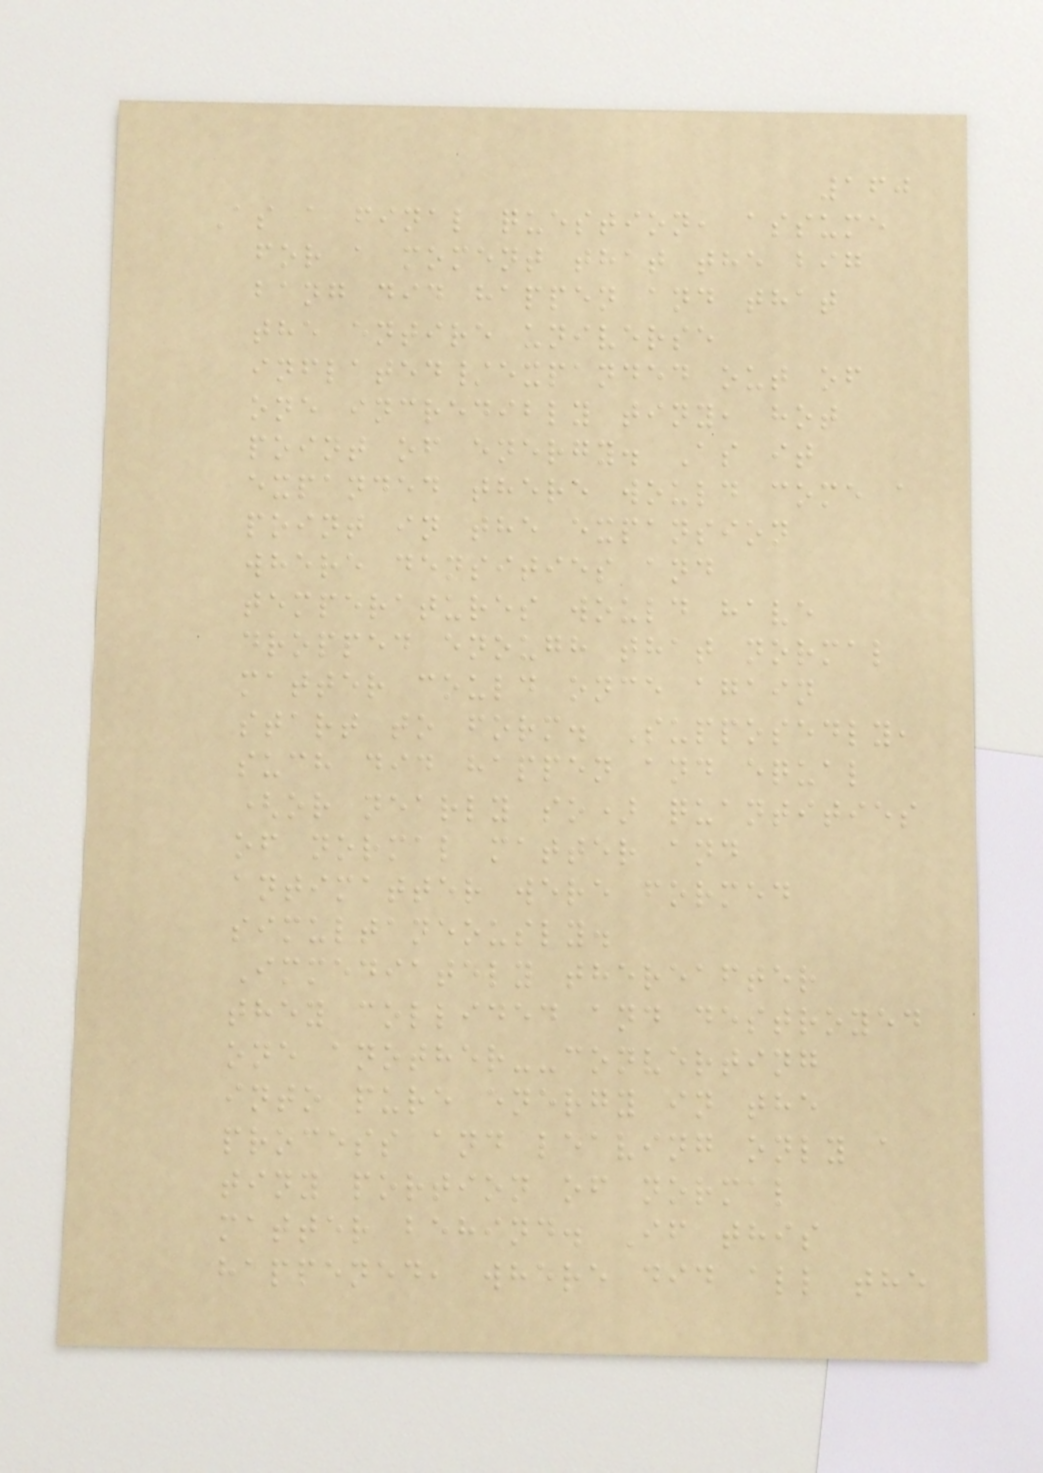160
As a final question, assume
for a moment that the big
bang did happen and that
the entire universe
inflated/expanded out of
one incredibly tiny, hot
point of energy. As it
expanded there would come a
point in the expansion
where densities and
temperatures would have
dropped enough that normal
matter could once again
start to form. Supposedly,
such did happen and equal
(or nearly so) quantities
of normal matter and
antimatter were formed
simultaneously.
Immediately thereafter
they collided and destroyed
one another--converting
into pure energy in the
process and leaving only a
tiny portion of normal
matter behind. If this
happened, where did all the
